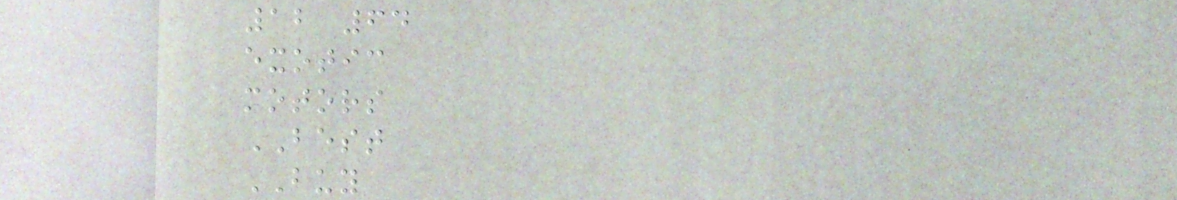12 64
exotic
motors
BEST
BUY
